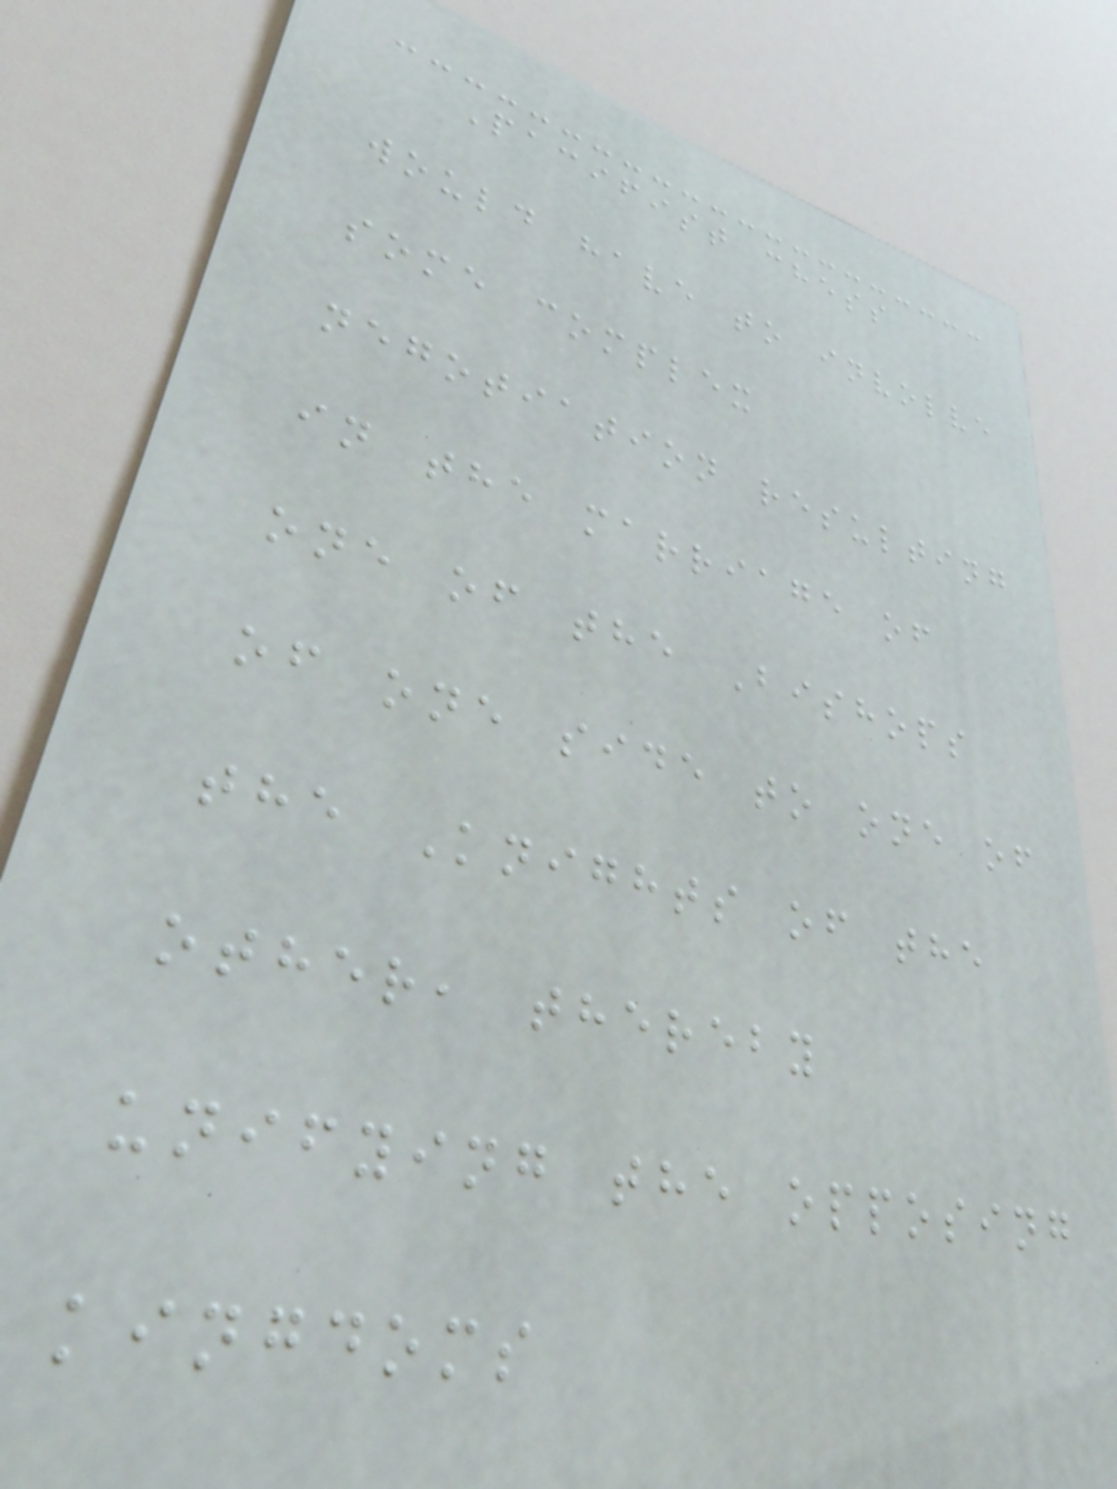Pacifist chess
would have to involve
some complex
negotiation resulting
in the marriage of
one of the Bishops
of one side to one of
the Knights of the
other, thereby
unifying the opposing
kingdoms
